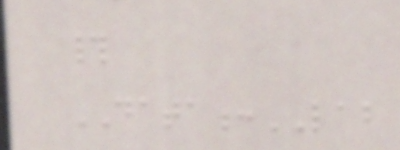#
DATA:LAB
